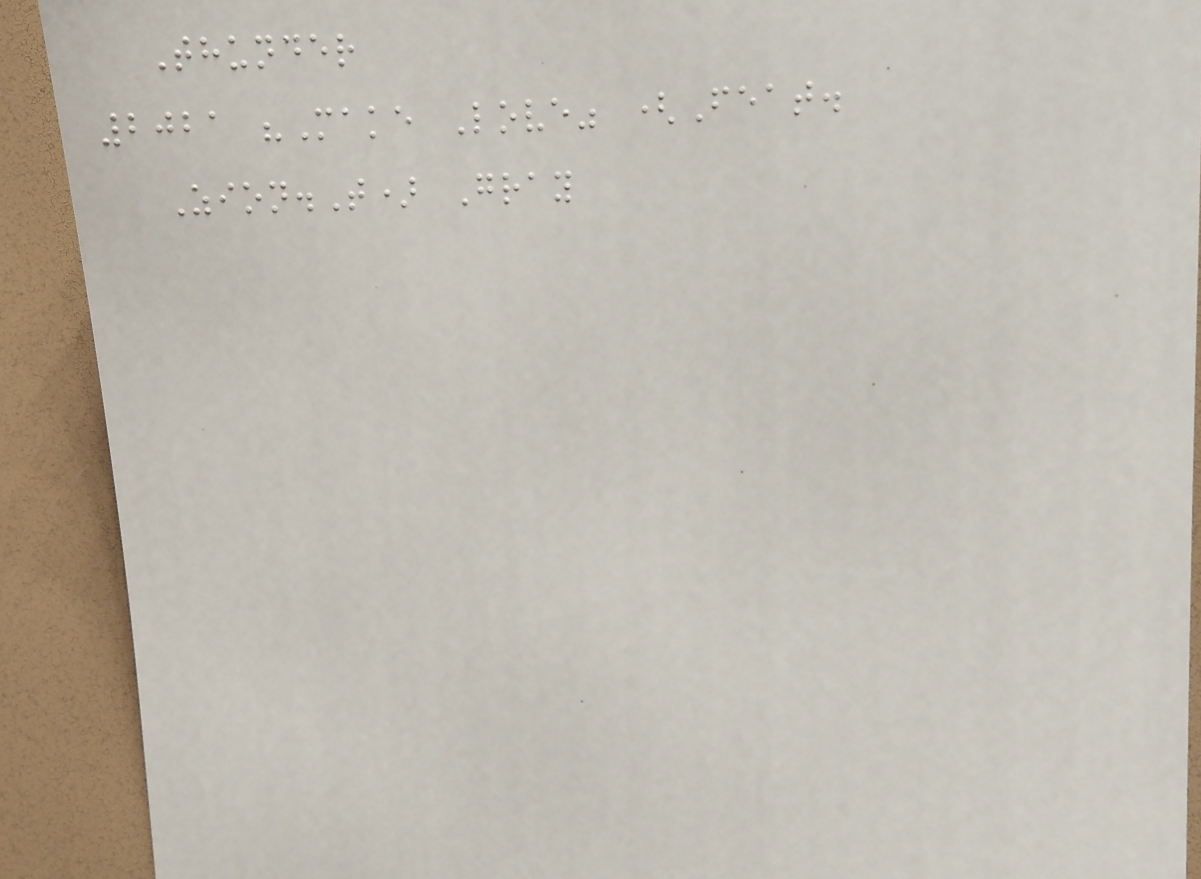Thunder
2021 "Make Love" (Feat.
Zion.T) Gray
